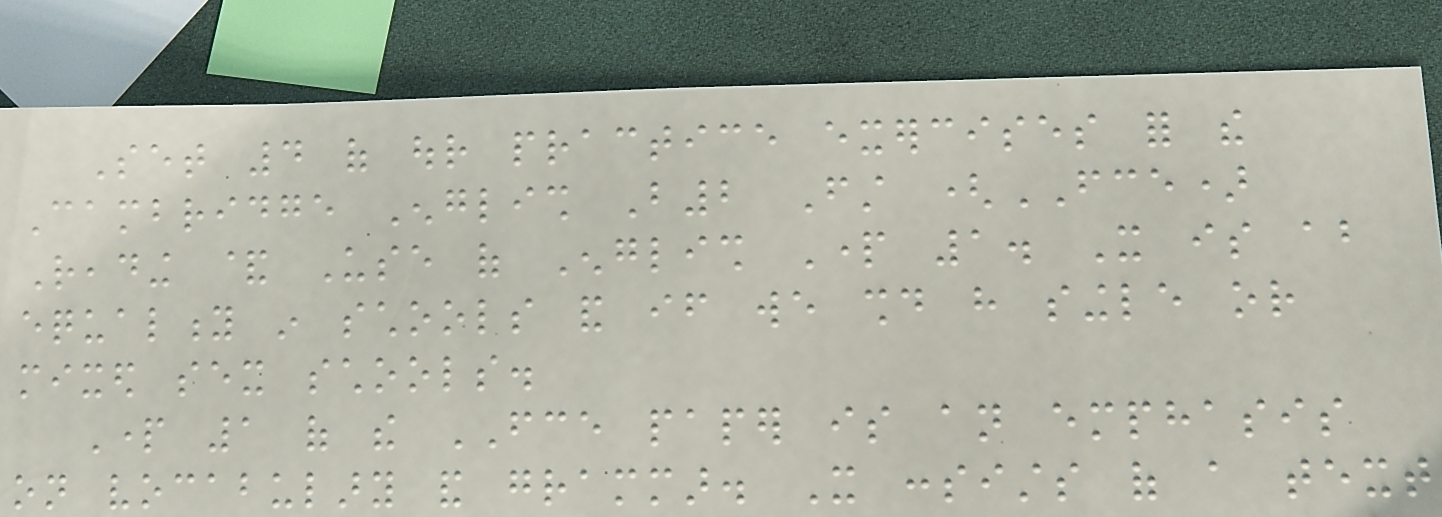Set 4 of our practice exercises for the
Cambridge English B2 First (FCE)
Reading & Use of English Part 1. It is about
equality in schools and if we should have single or
mixed sex schools.
Part 1 of the FCE paper is an emphasis
on vocabulary and grammar. It consists of a text
